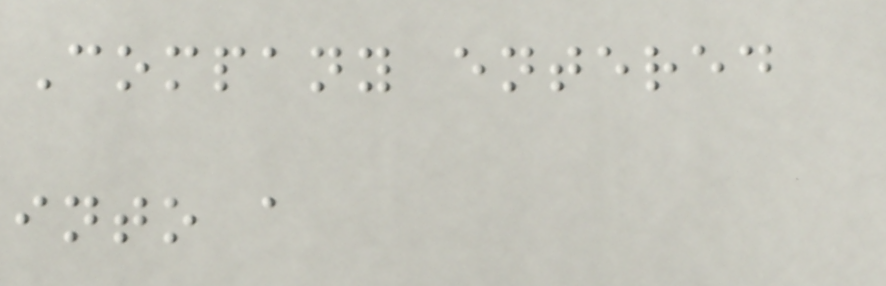Company entered
into a
